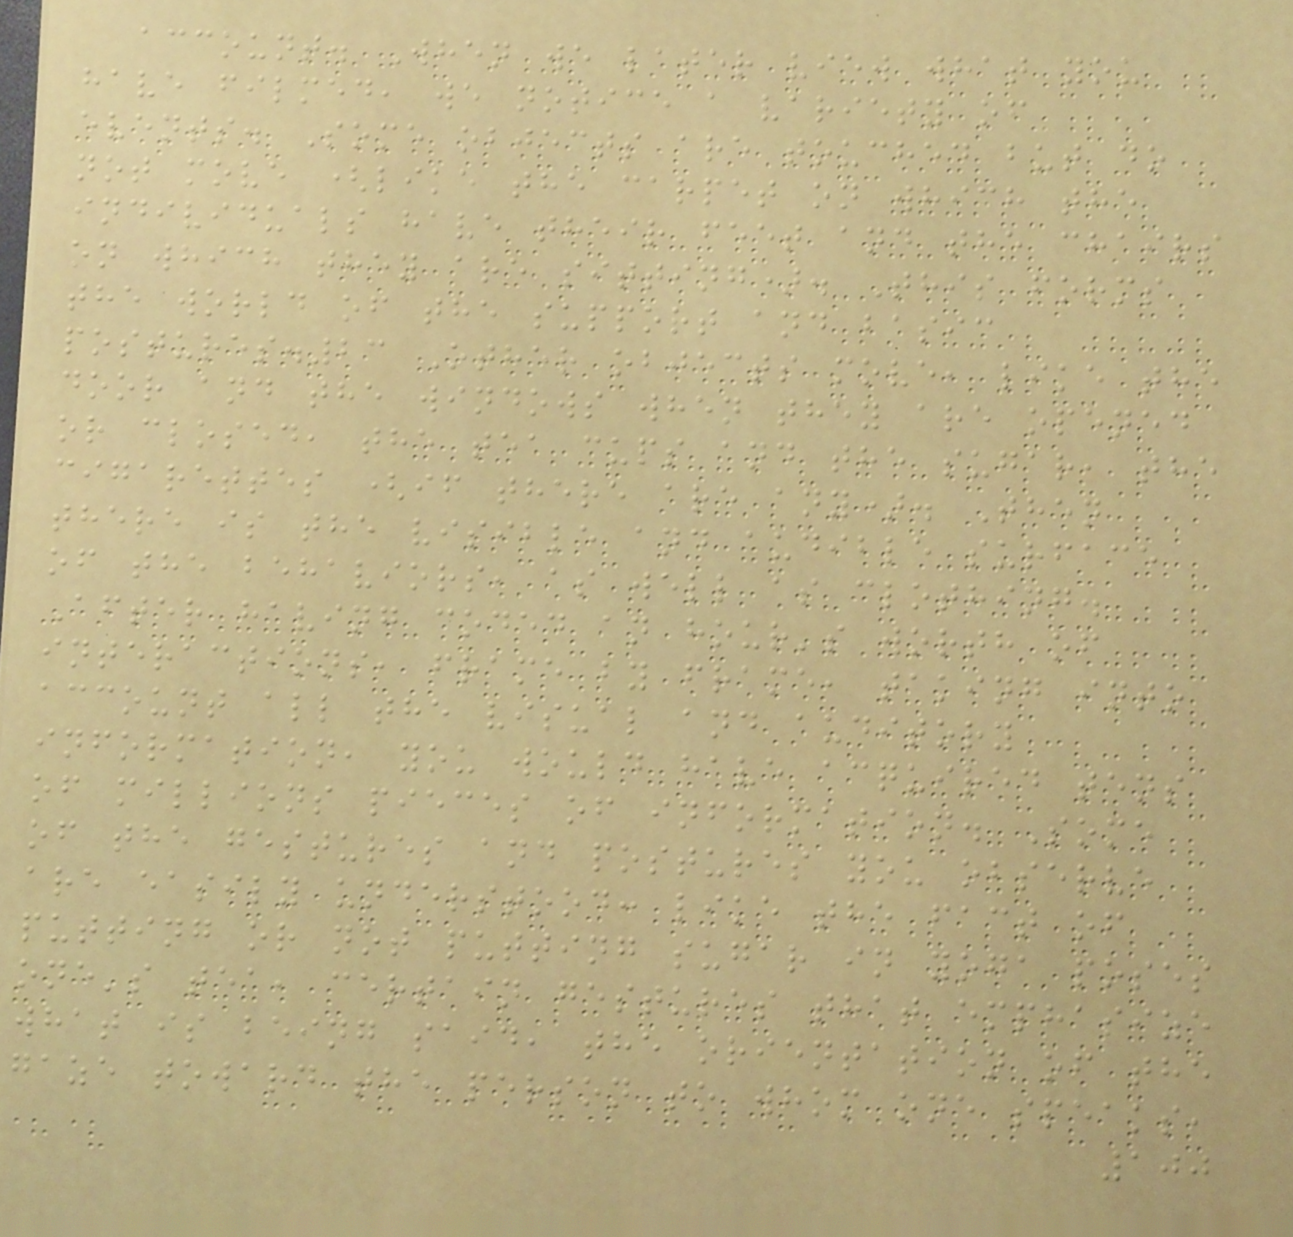account. When we later view what you
have filmed, we notice a variety of
events. Some objects are touched but do
not move (like the carpet on which the
individuals have their feet and the chairs
on which they are sitting). This forms
the world of the support and basic
postures.23 Other objects move, like the
door and the windows when they are opened
or closed, the tea cups and the sugar, the
cigarettes (if there are any). Then
there is the visible and audible surface
of the behaviors, as well as clothing.
After having coded an hour's worth of
interactions, frame by frame, taking into
account all the visual and auditory
information, you would have acquired tens
of millions pieces of information. Some
of the gestures and postures you observe
are easily understood: like the fact of
putting or not putting sugar in yoga poses
one's tea, certain gestures that emphasize
what is being said, the orientation of the
gaze toward the person to whom one speaks,
100
